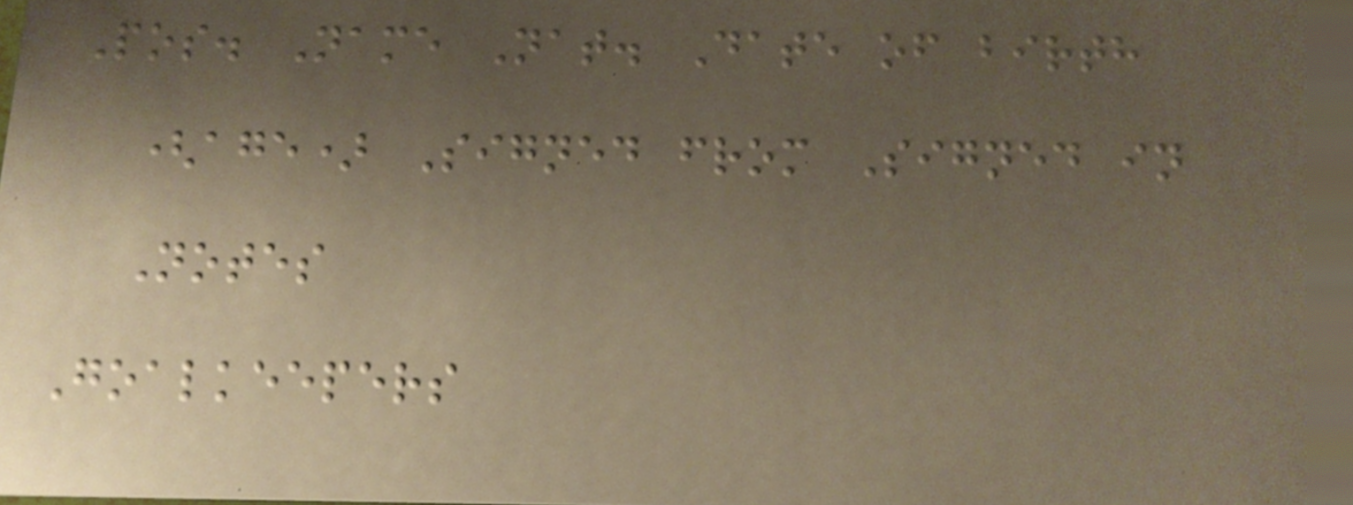Pos. Name Nat. Date of birth
(age) Signed from Signed in
Notes
Goalkeepers
